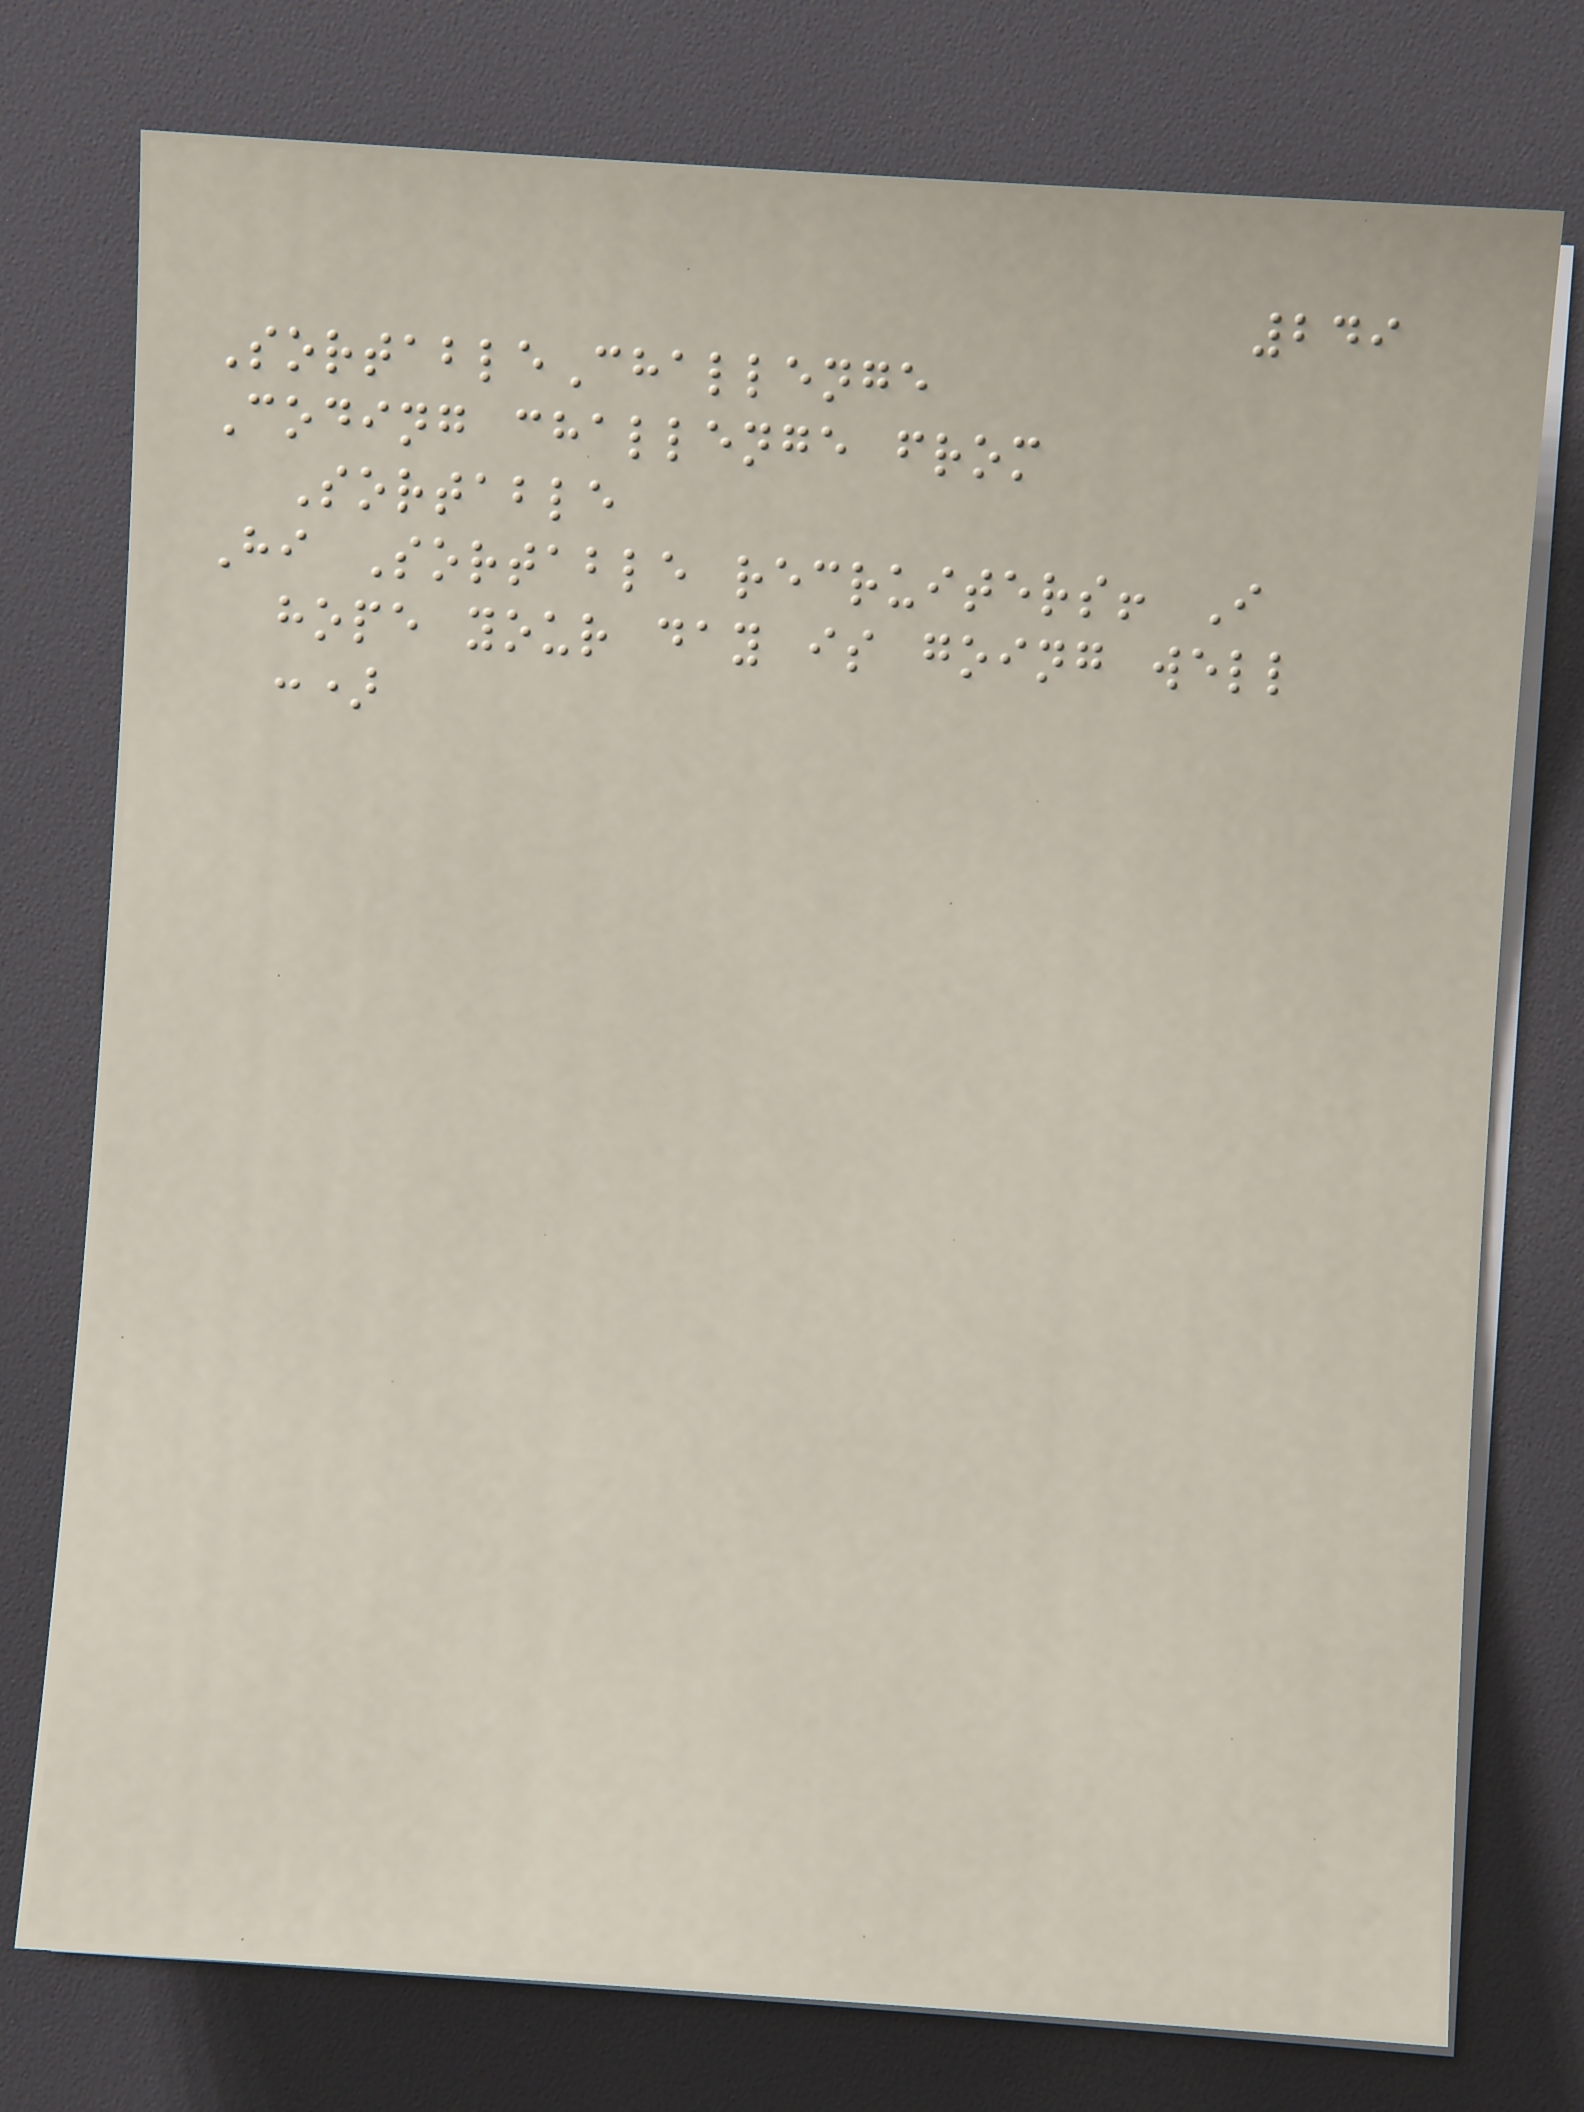249
SortableChallenge
Coding challenge from
Sortable
Hi Sortable recruiters! I
hope your day is going well
:)
